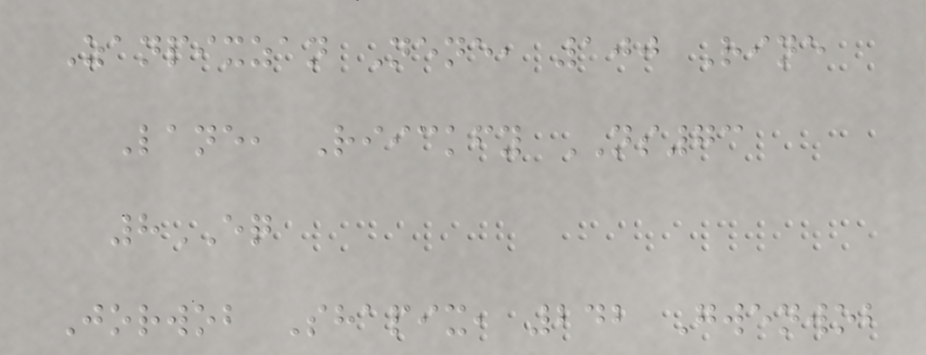Zanpixzan Nene, 100 Rine
Lane, Riickfy NS73
8EQ
Jorwob Shapix, 242 Gwenwob
